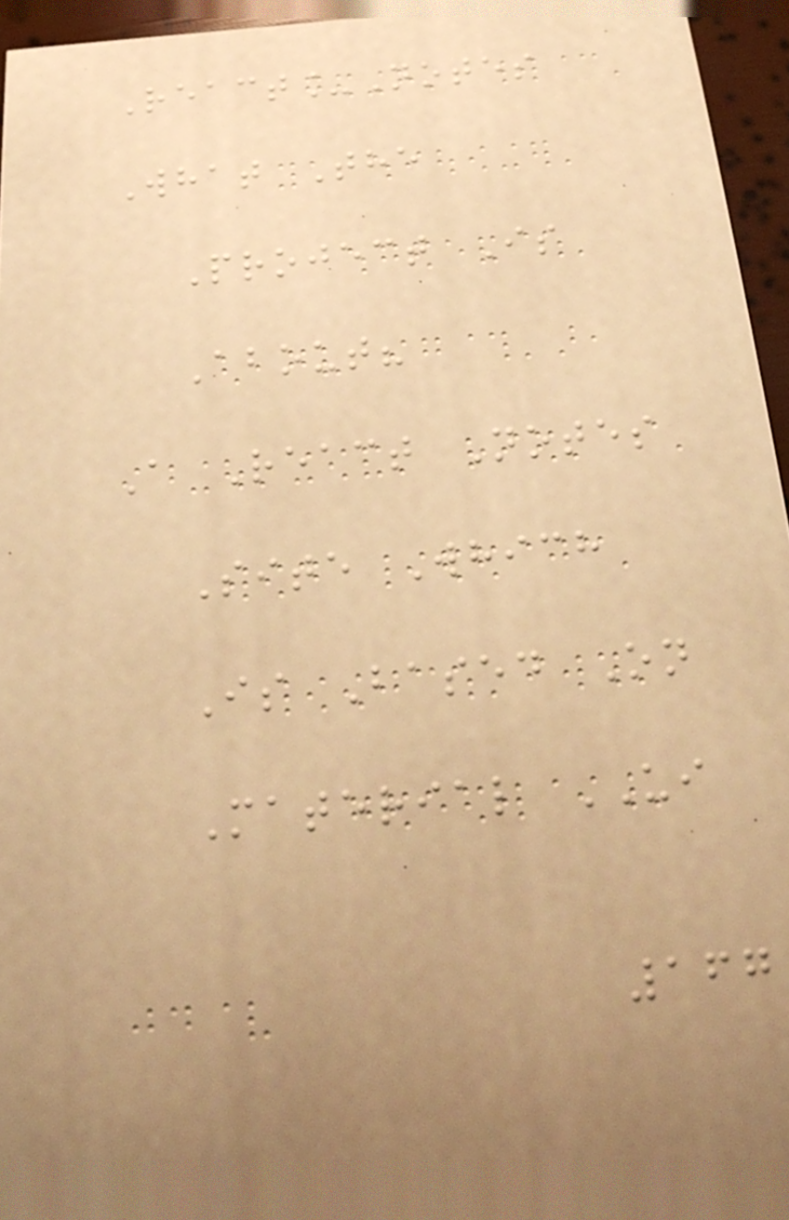React_Notes
What The
Project Is
About?
A React Notes
Site Which
Is Based On
Material UI
167
